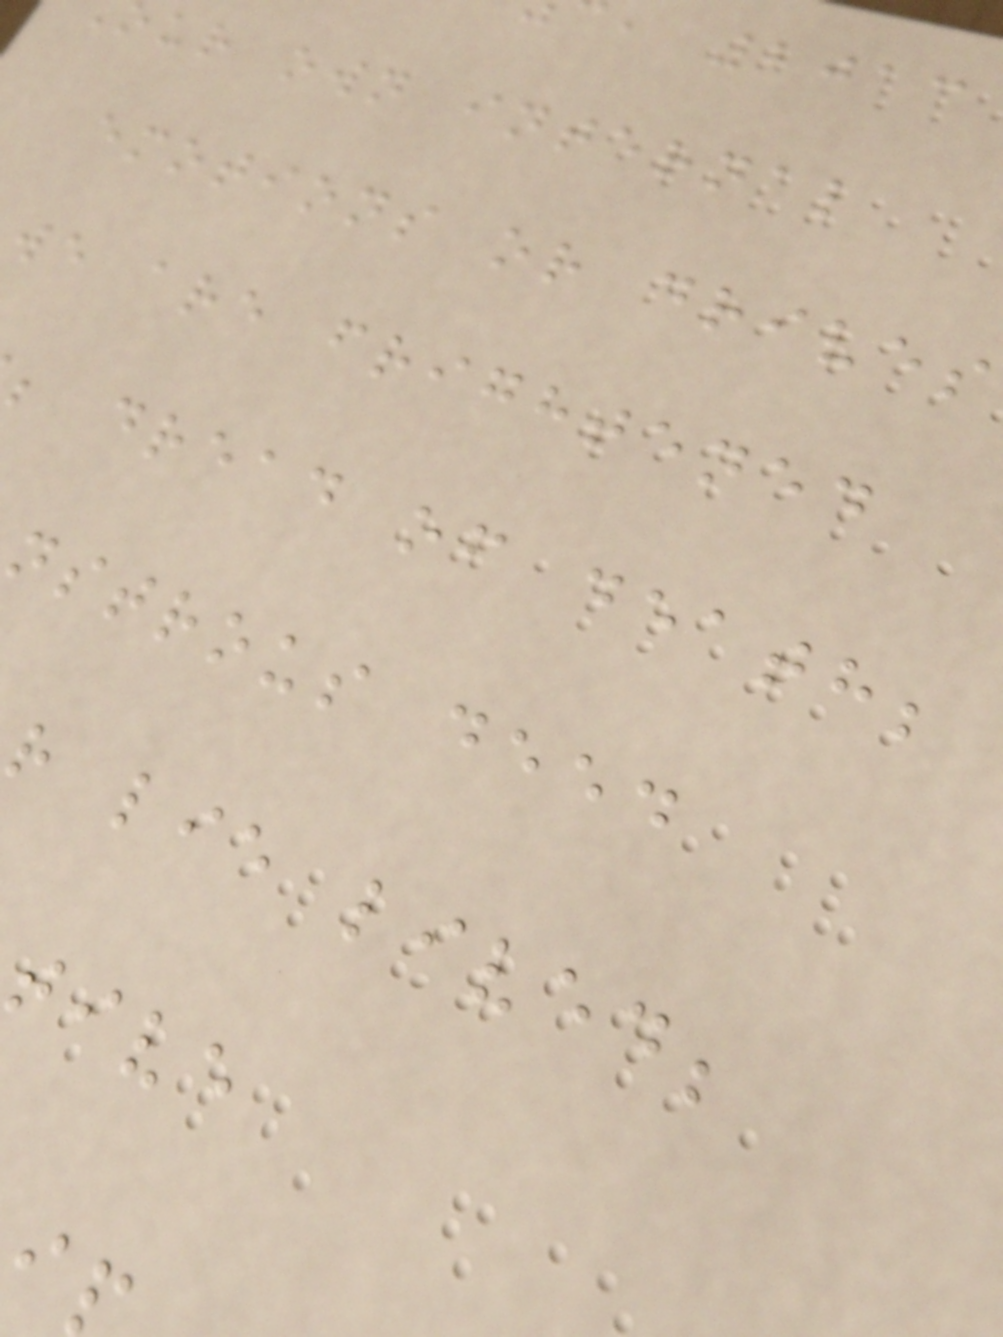, 2013
our own internal
emotions or drives
we are frightened
; dread of death;
nstrous deed
r lie lived;
tive
